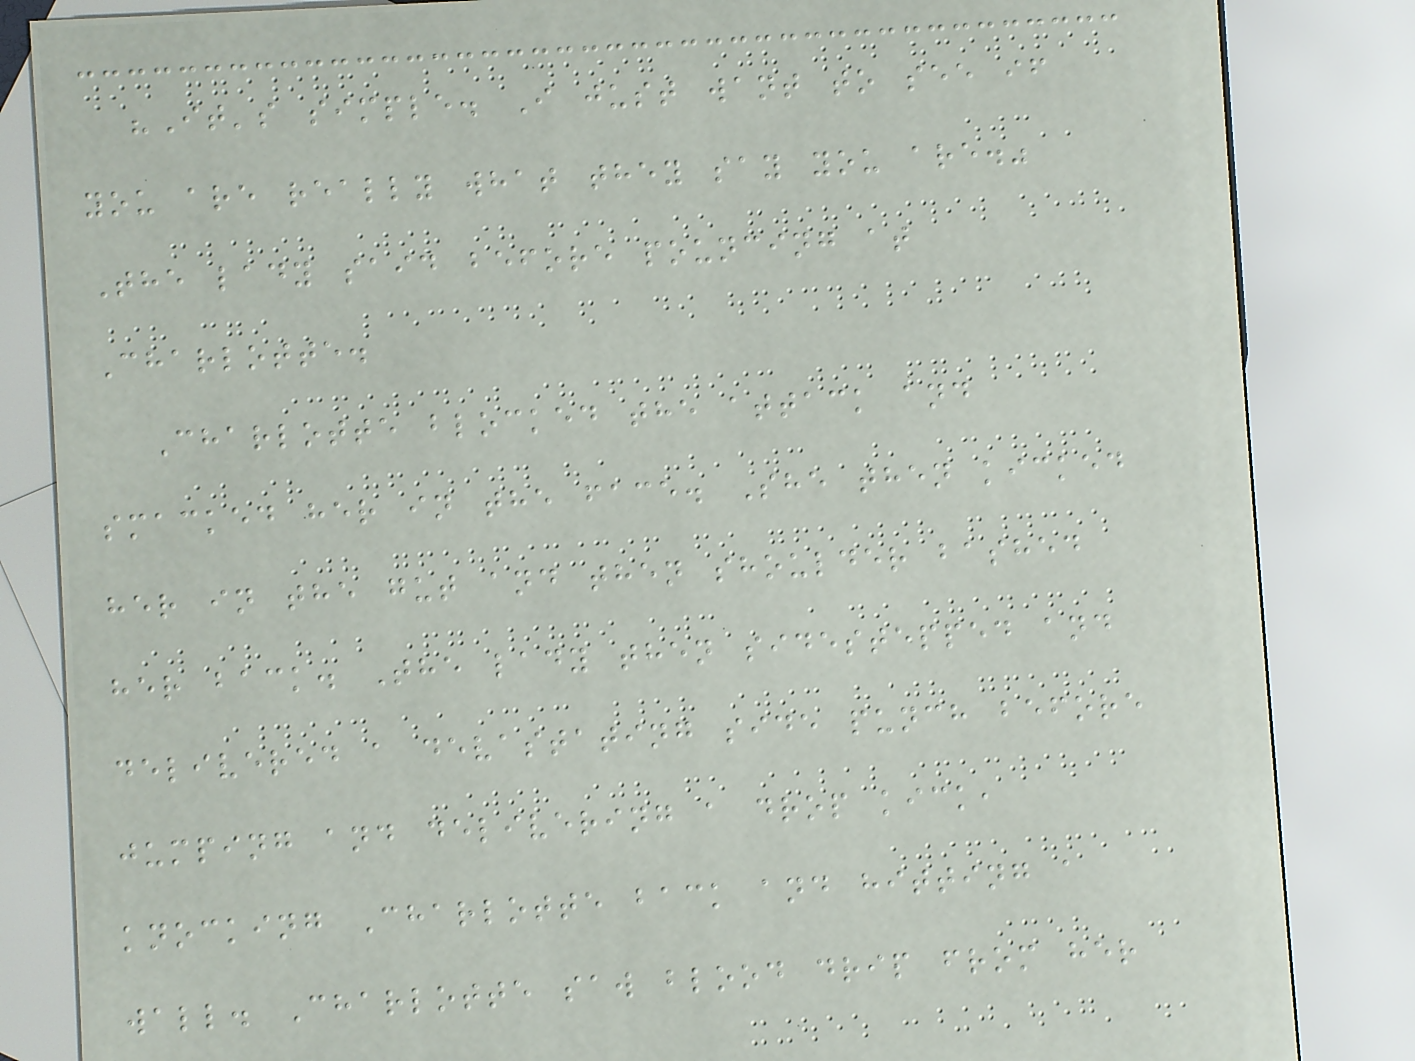"It's simple. I just want to see if
you are really what they say you are."
The lady said before pouncing at
Charlotte.
Charlotte blocked the attack and
smacked her in the face. She then kicked
her in the gut and then shoulder bashed
her back. The lady then sidestepped and
delivered a devastating side punch before
jumping and delivering a drop kick,
knocking Charlotte back and hitting a
wall. Charlotte saw blood drip from her
